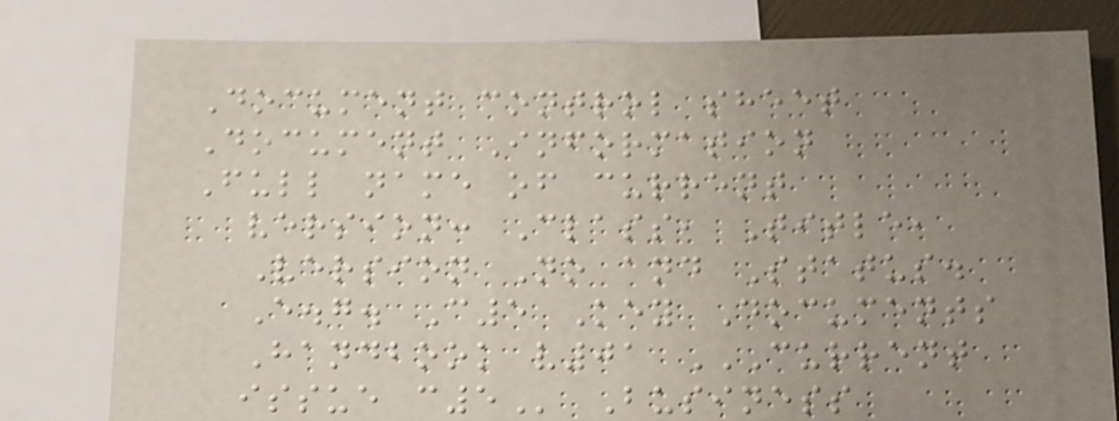Document control sheet
Document Information
Full name of current
version: Class, Title,
Version No and Status.
E.g. C5 Key Documents
Handbook v01 CURRENT
ISSUE C5 Business
